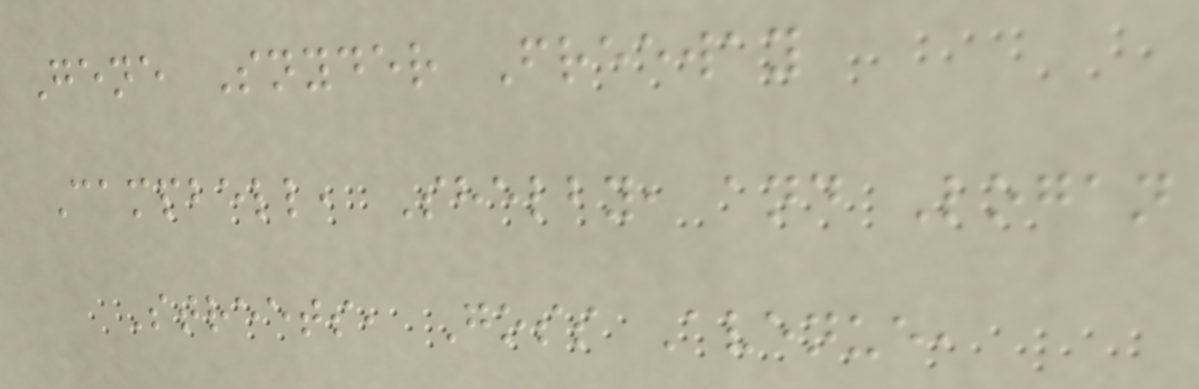Gene Snyder Freeway
Campbell, Shelby, and Logan
Streets, Goss Avenue,
